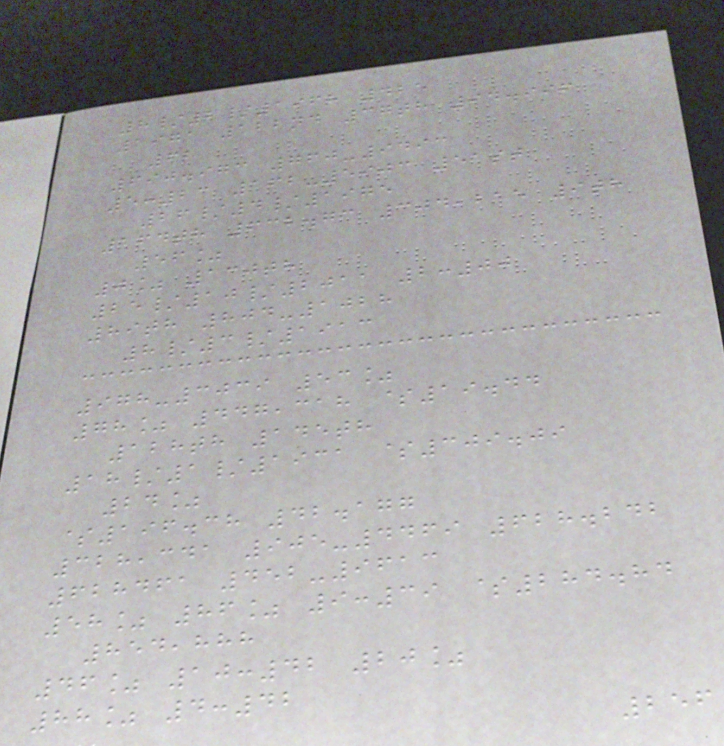8/2/1968 425
1971 122nd 37th 94.996
62
690.973 760-9493
5:23 162-5903 51st
26/4/1975
164th 632.73 304,215 9th
56%
0% 130th
25/10/2011 2:00
89th 804-1028
8/3/1913
978-3039 53%
78% 447,318 $19.44
128th 145th
18/1/1931 $309.09
24%
$196.38 42.177
328,341 905-4469 628.242
628461 452-9613
58% 86% 9:39 $284.84
854,888
46% 10:42 20%
88% 4:42
256
